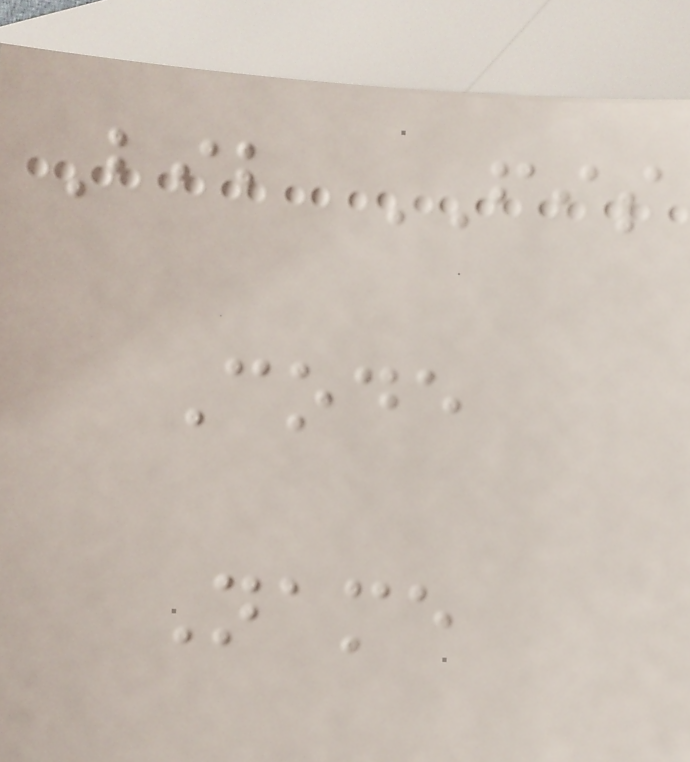Bib FIS
Code
Name
